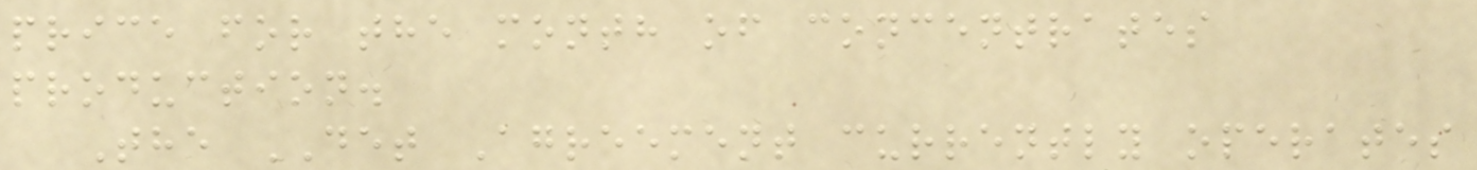price for the month of concentrates
production.
The DET Agreement currently operates
